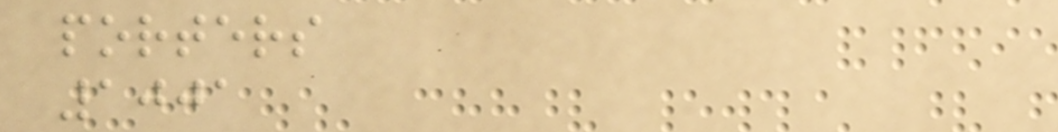porters
1001
